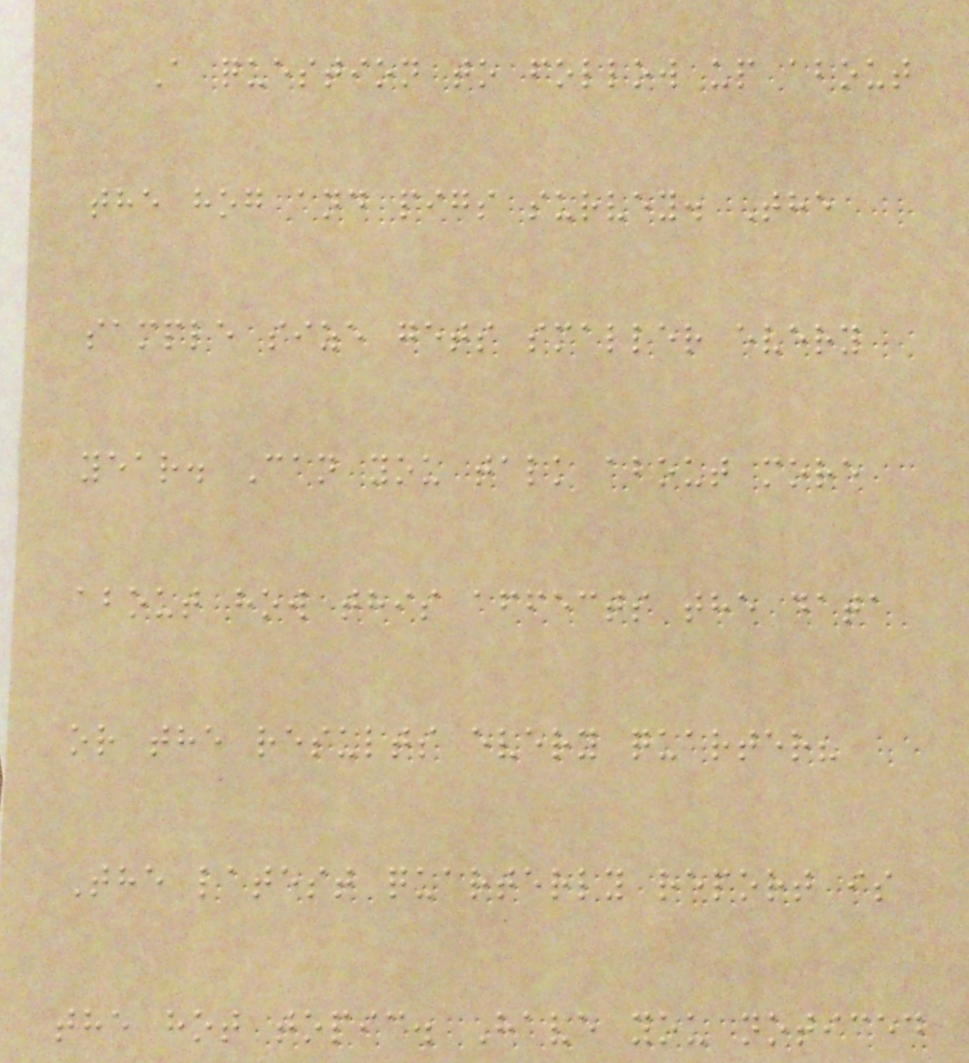A question to follow up about
the hog and pigs survey. The
sample size gets smaller every
year. Can you talk about more
about how this affects the data
or the results every quarter?
The latest quarterly report is
the hot topic. Have you noticed
